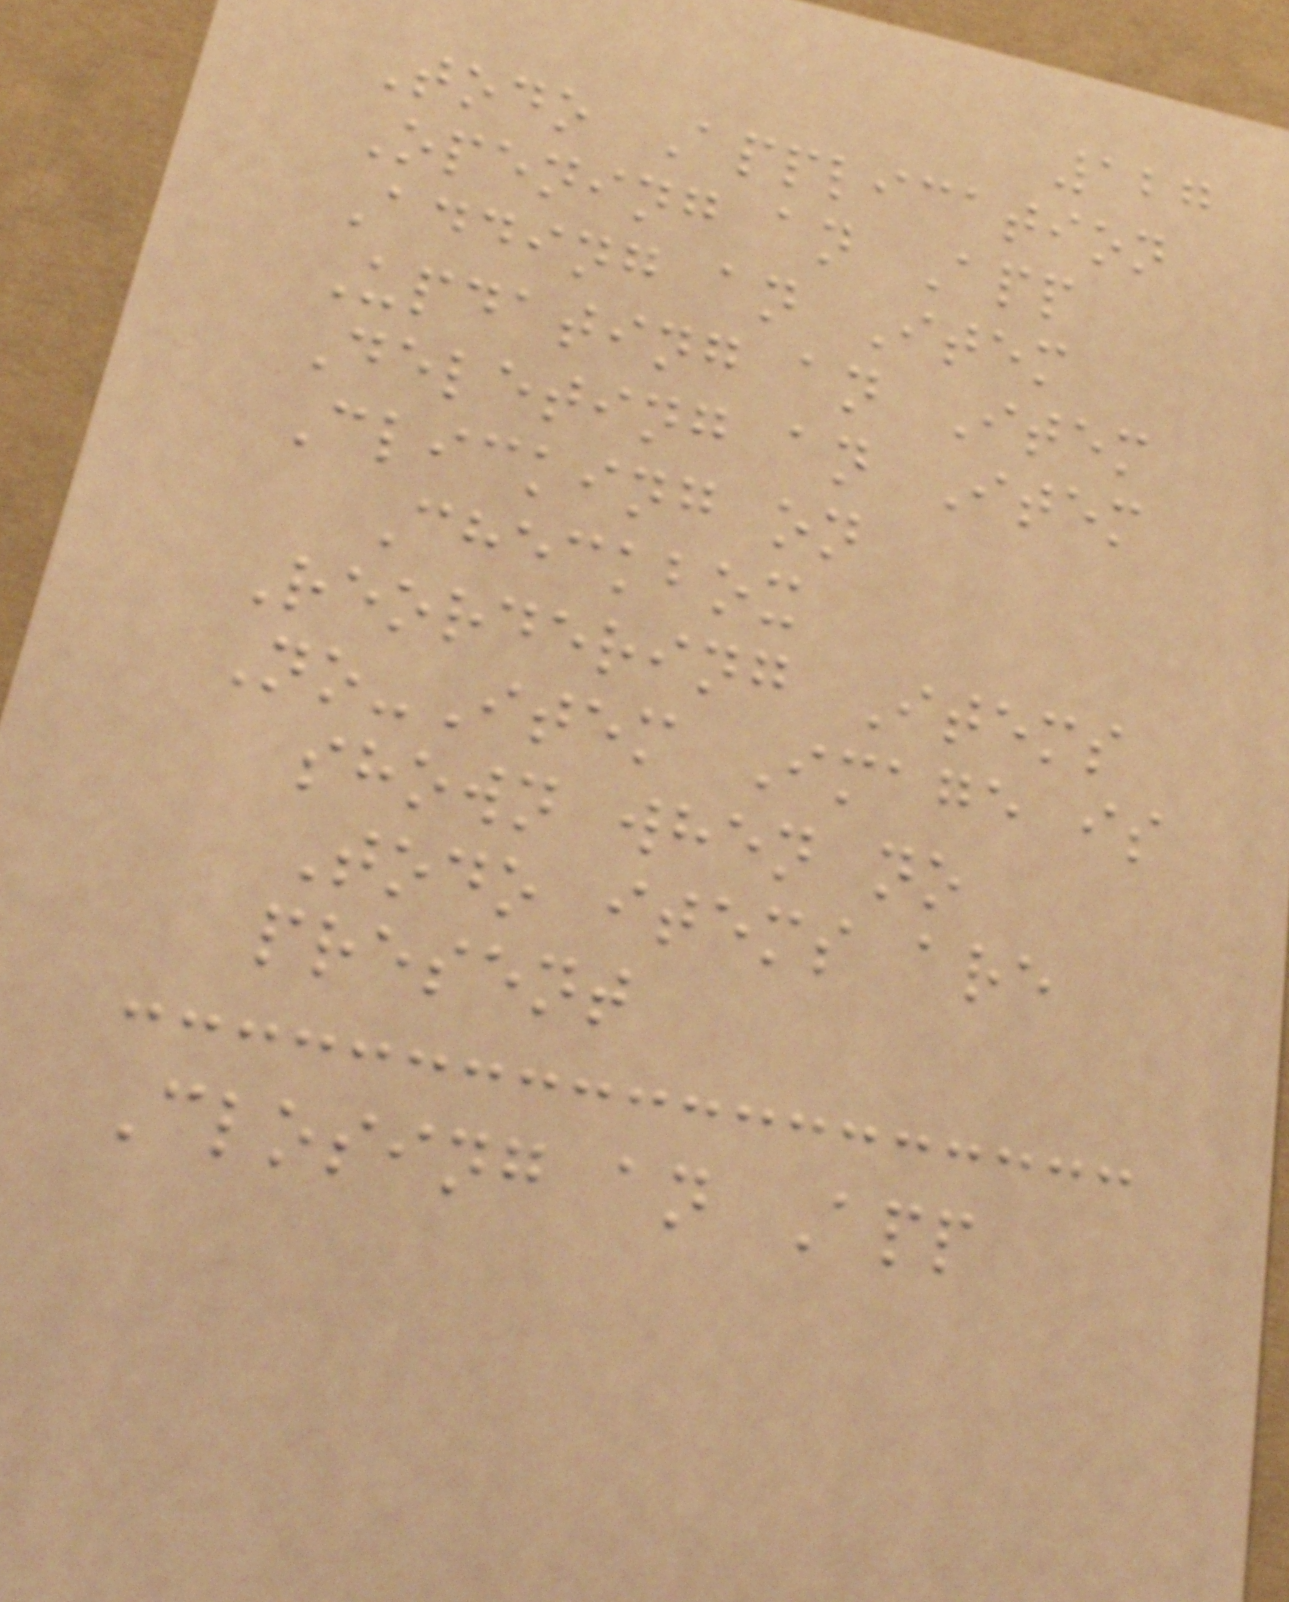127
Todo Application
Opening an App
Adding an Item
Updating an Item
Deleting an Item
Clicking on
Checkbox
Reordering Items
No-Item Image is
shown when no
Todo items are
present
Closing an App
